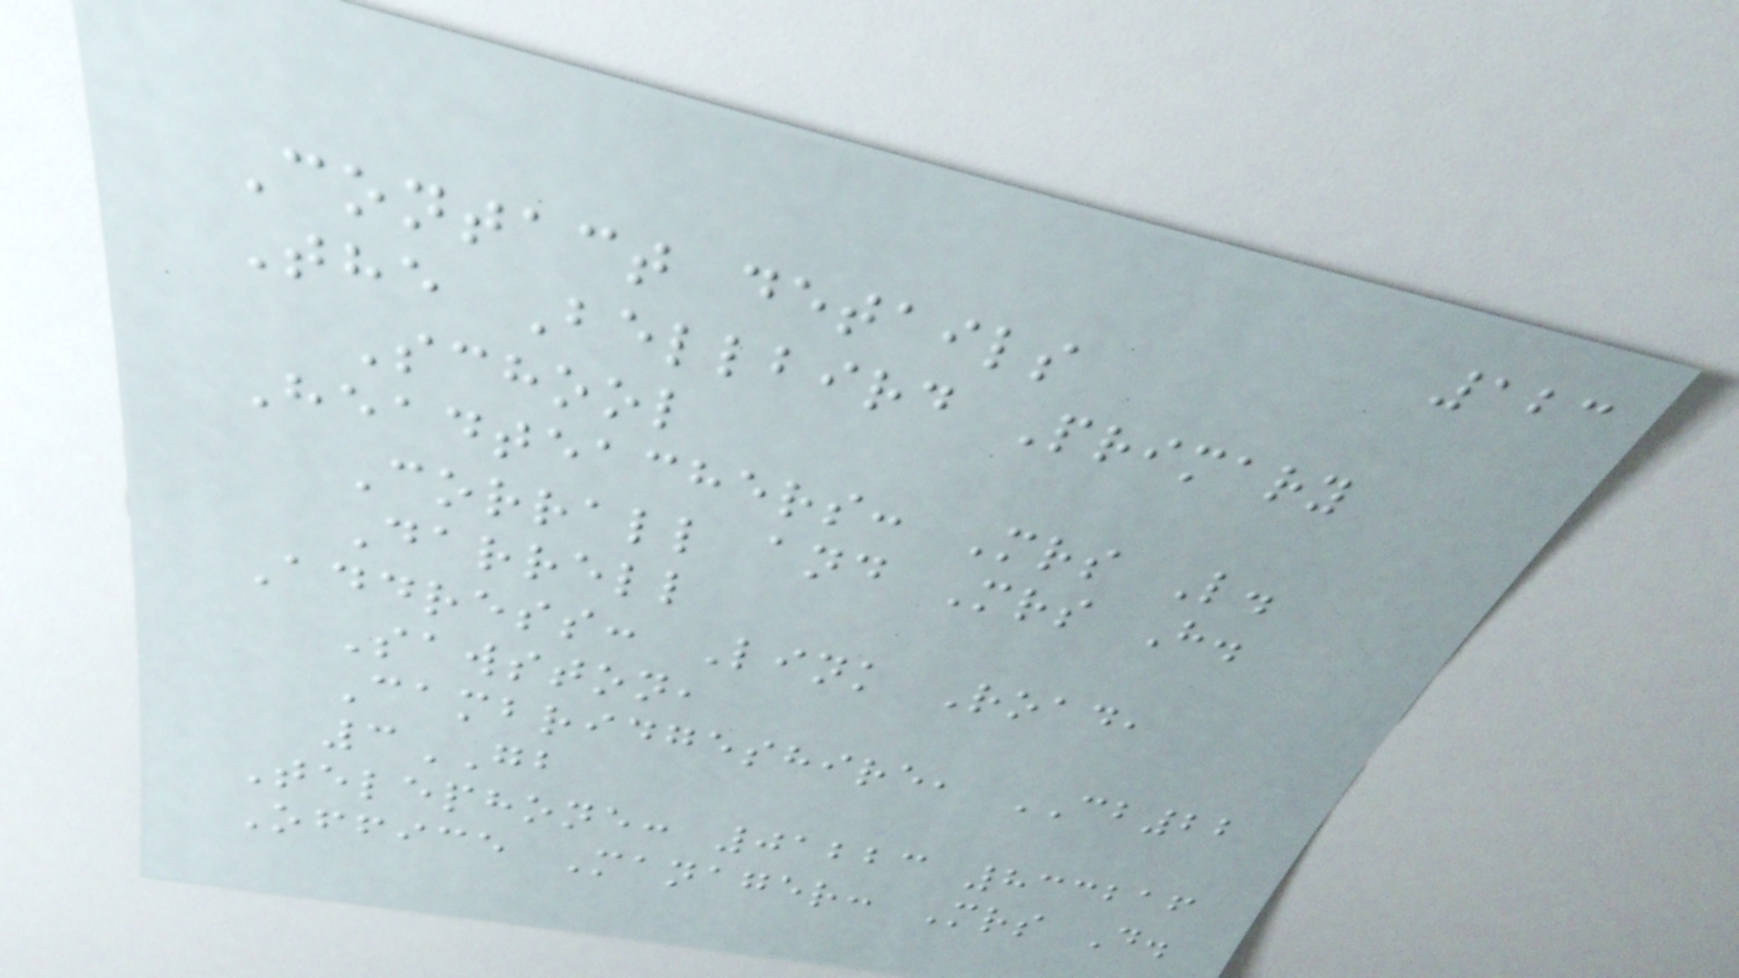123
Contact details
The Bellbird Primary
School
Headteachers: Mrs L.
Corrall and Mrs H.
Darrell
Address: Link Road,
Sawston,
Cambridgeshire, CB22
3GB
Telephone: 01223 833216
Office Manager: Mrs D.
